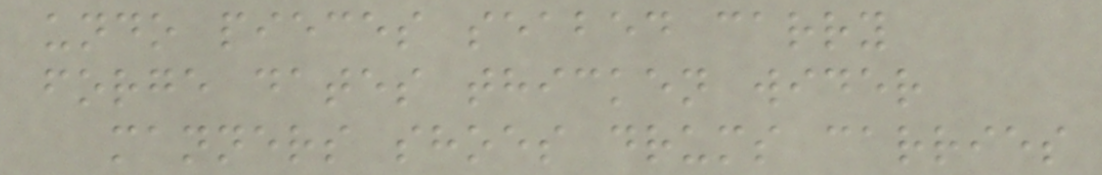undo pieces seabed carry
forge dates thicken wider
manners shoes drums carries
